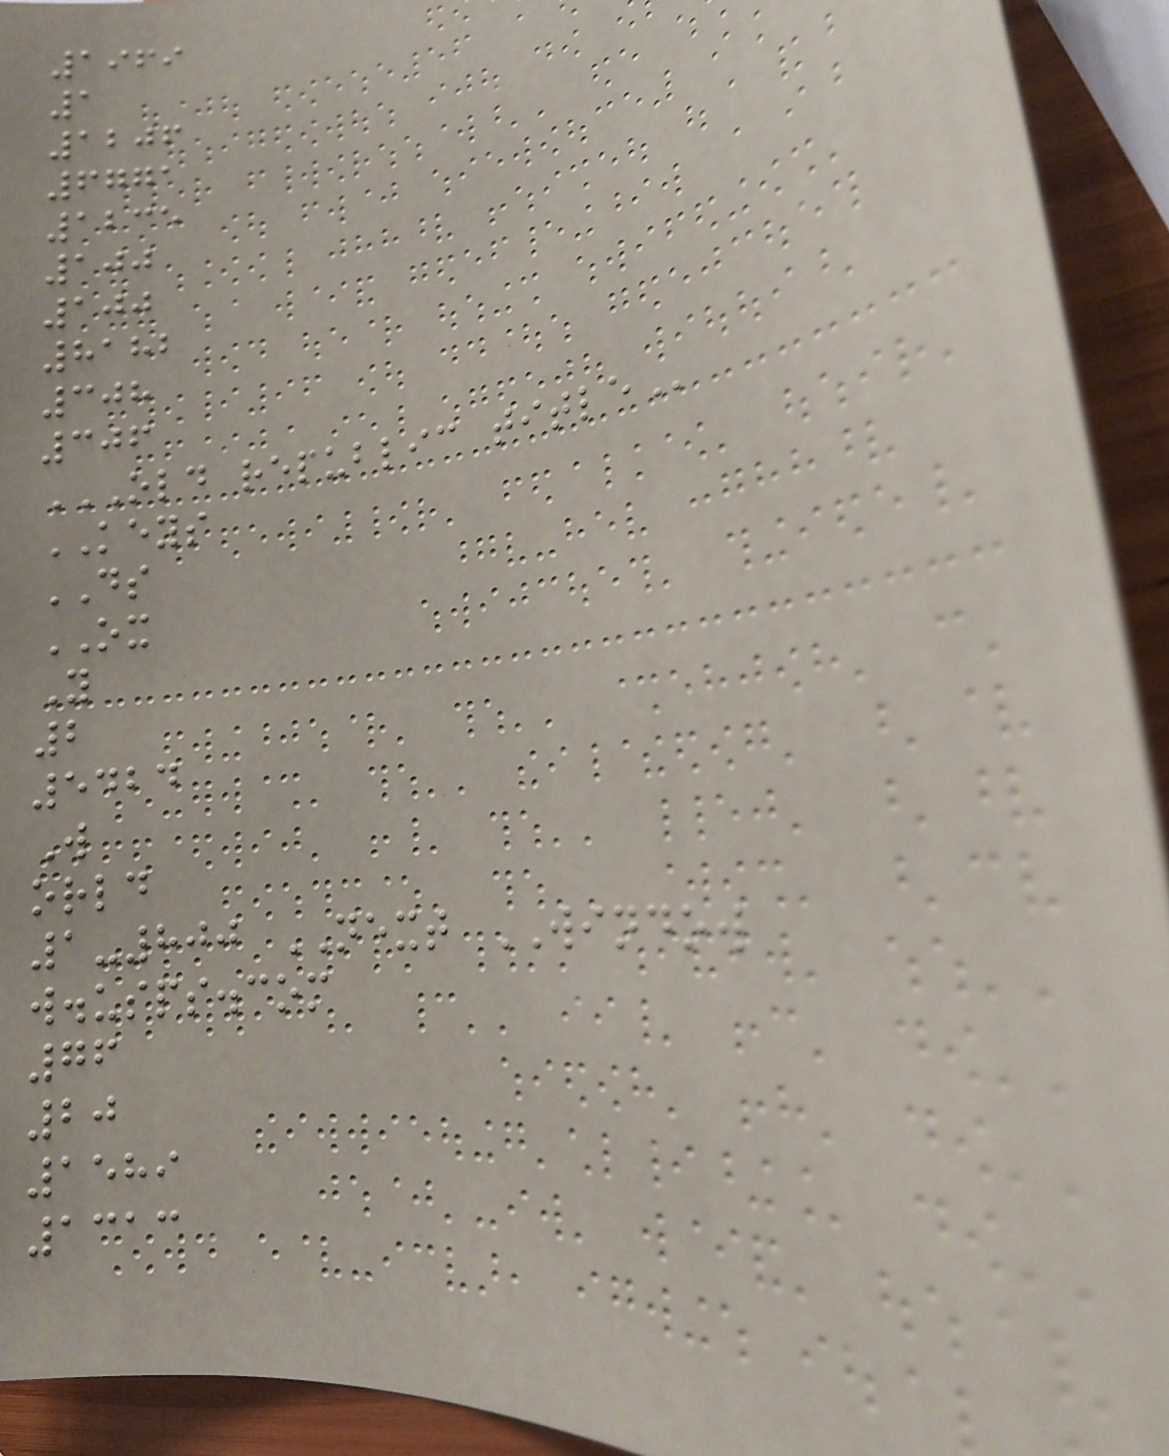1969
1
1206
6771
1235
100
100
8182
308
306
OLD REPUBLIC TITLE
KEYS
DS
OX
Y
2
5424
W
orld
1-800 NEXT WINDOW
w.usps.com
76
20
1589
1313
